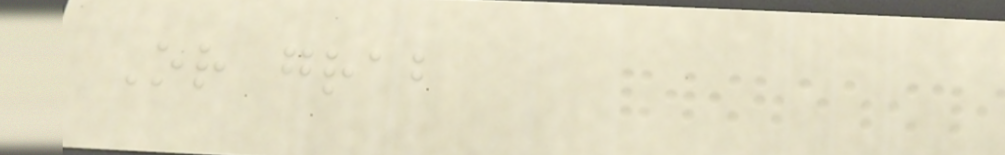Or grab
